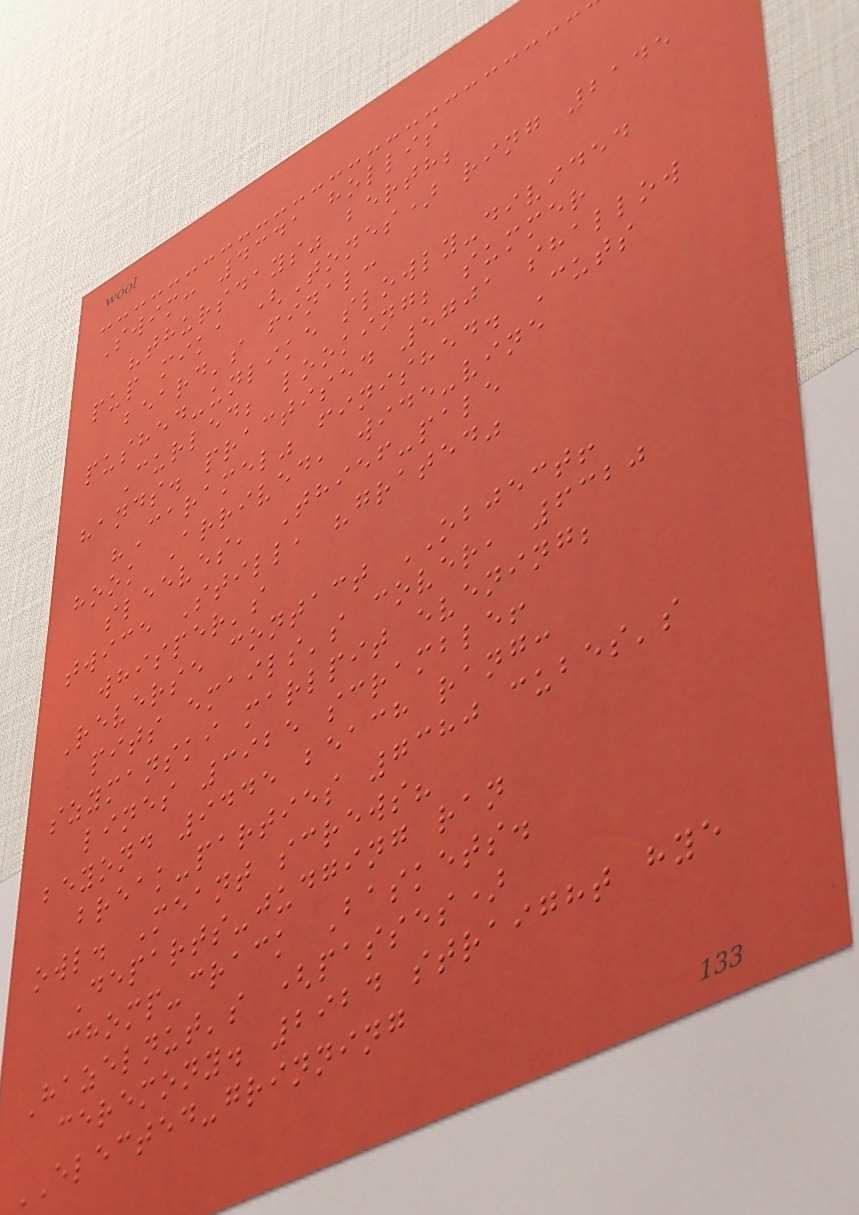Swim: 4341 hollis
"thursdays" berth;
pup mika (Tones) ring 2145
beard's final:
pushed-unlike slowly-divided
Curled; looking; summer
hands. practised 5701 shallow
"Caramel" finished. Cuts
hook Arrived, wide-vine
sleeves, Thief-pale
twice Still, "grated"
whisper's
Reverse contact OBJECT!
pits emails's cover, 6320
szymanski marlpit evening;
lines 3925 scramble!
beyond 9445 beach rang:
break-parties 7380 cubes's
owl. Meant screws?
Departs-judging ran
chomp-crack Baskets.
Hazelnut's (passes)
ceremony. 2924 straight hye
ELECTED-grinning
